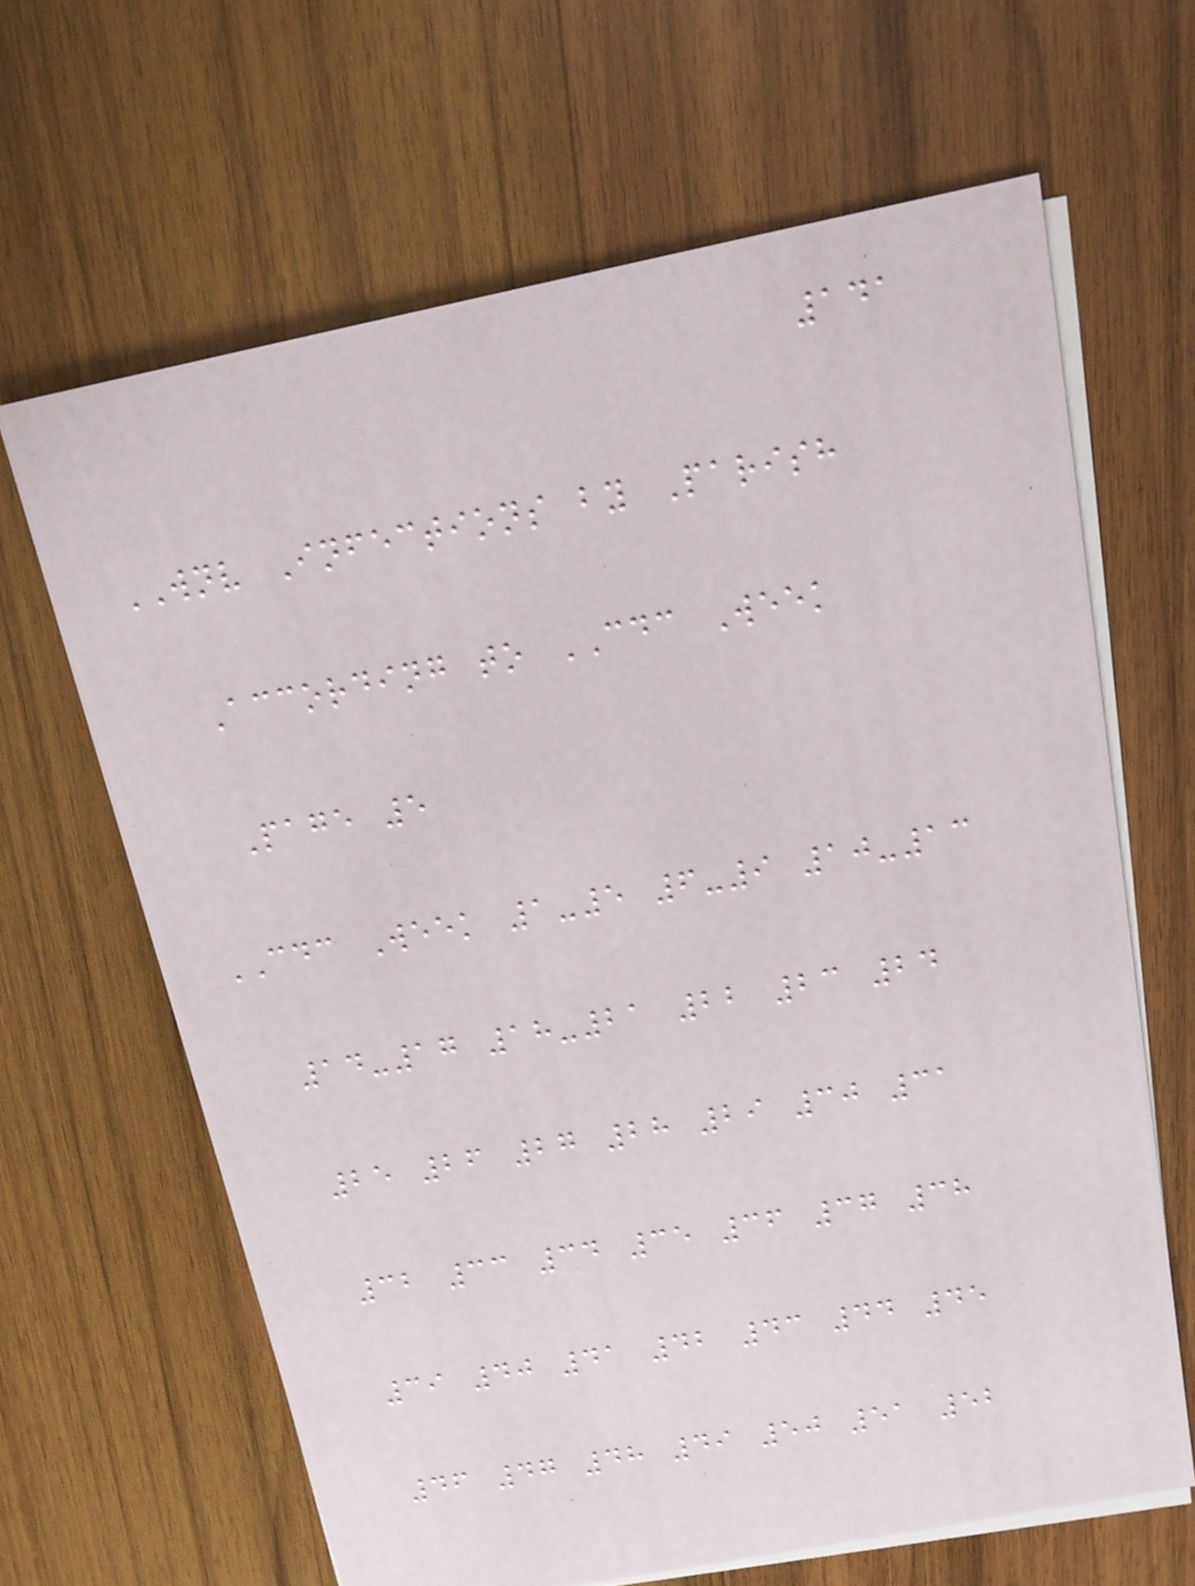141
WNV Infections by Parish
According to CDC Week
Page 5
CDC Week 1-5 6-9 10-13
14-17 18-21 22 23 24
25 26 27 28 29 30 31
32 33 34 35 36 37 38
39 40 41 42 43 44 45
46 47 48 49 50 51 52
